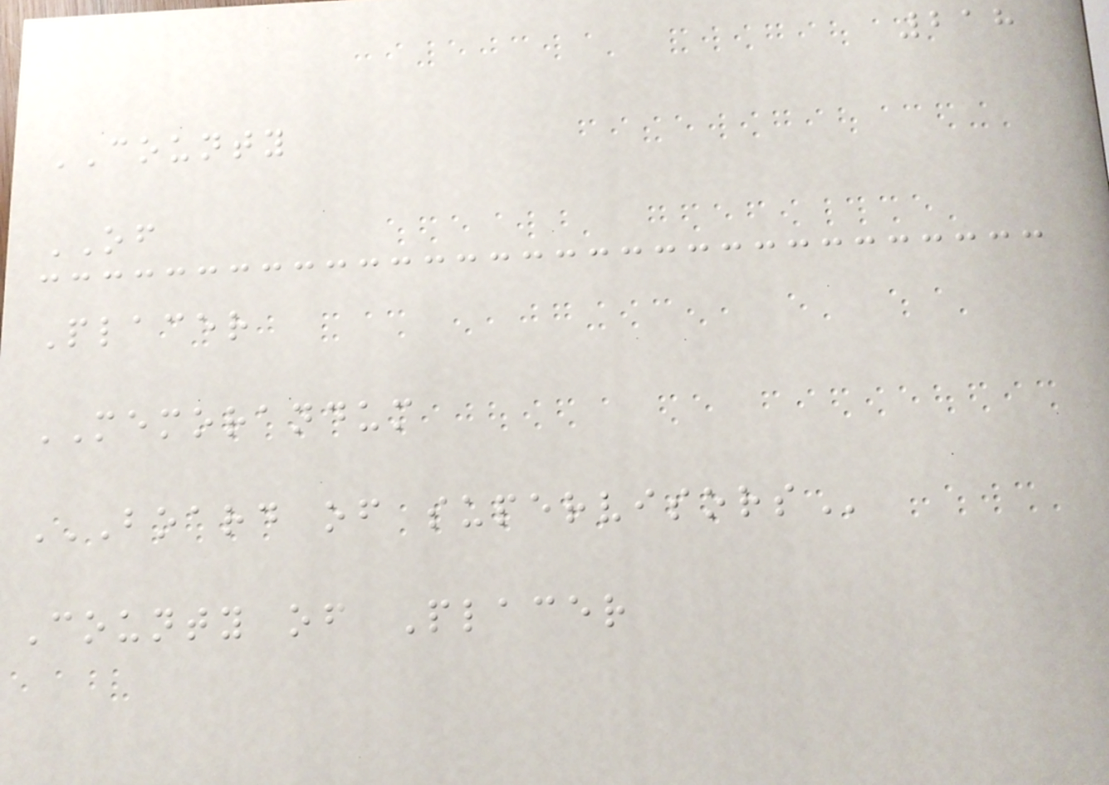218
COUNTY
OF
Placer
MEMORANDUM
BOARD OF SUPERVISORS
County of Placer
